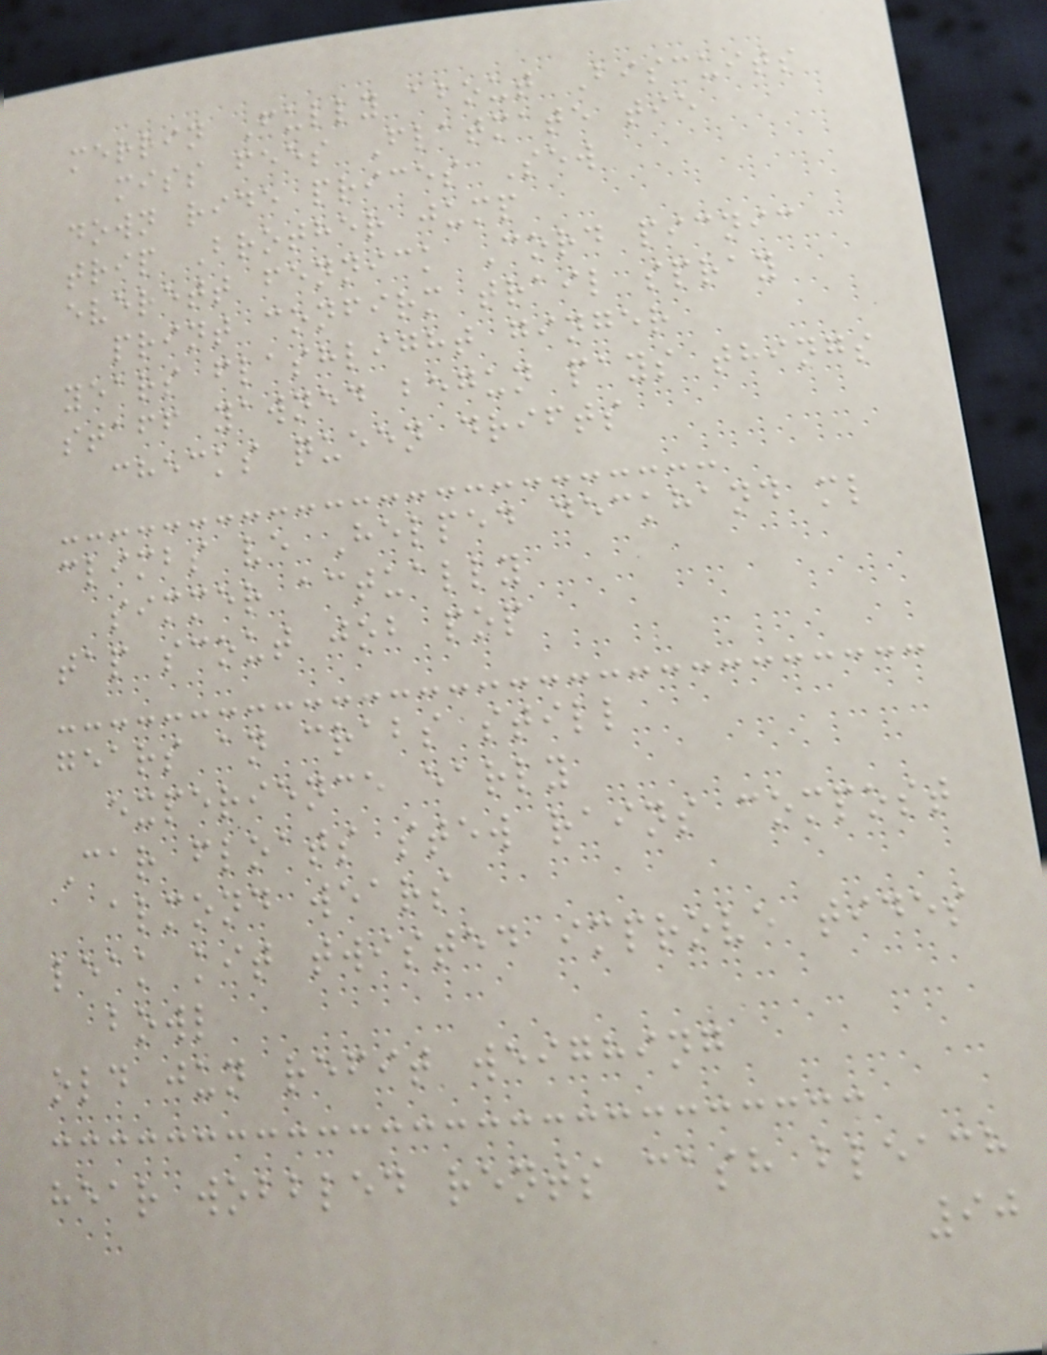merrin Fully about Biscuits
miss fees Flatmate tie
down ride prices Sew
trip Brother jump
everett fennick Cord picnic
print confirm trail spray
years flashlight ginger
staff yawned begun pays things
checks queen drifts
climbs ve Helped deckhand ml
simmer actually
tap scout job pop
gears an crabs still
experience early
Car floats stew rains compost
almond wears
leak kit twisted improve tides
bowl
old jun refit weighing
hear wobbled rents cash bleach
90
